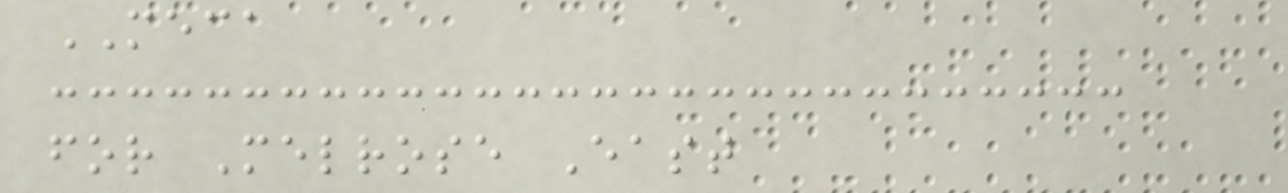MECA
for Melrose East
